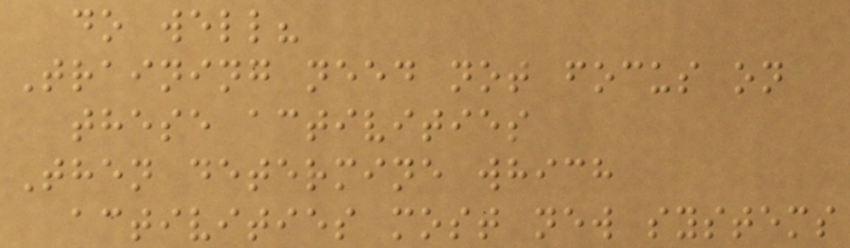do well?
Training need not focus on
these activities
Then determine which
activities most new systems
